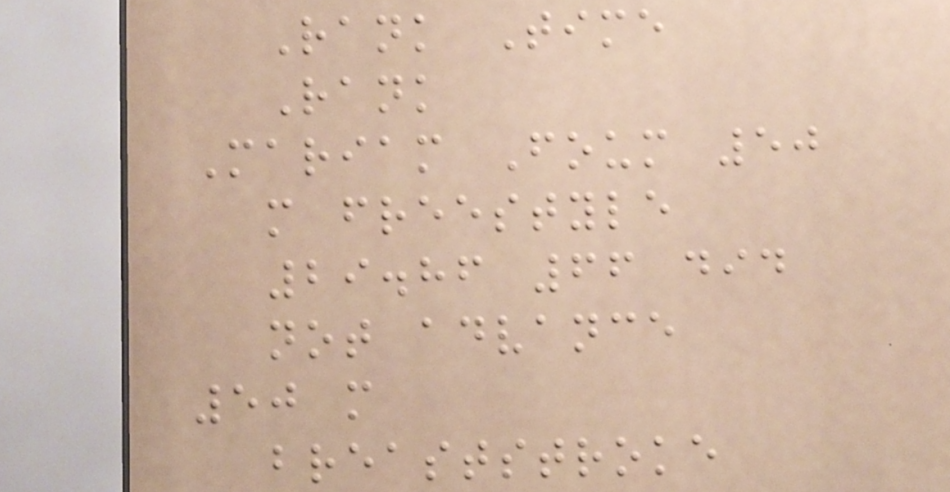Rank Time
Rank
Mariam Foum 50
m freestyle
29.86 66 did
not advance
50 m
breaststroke
